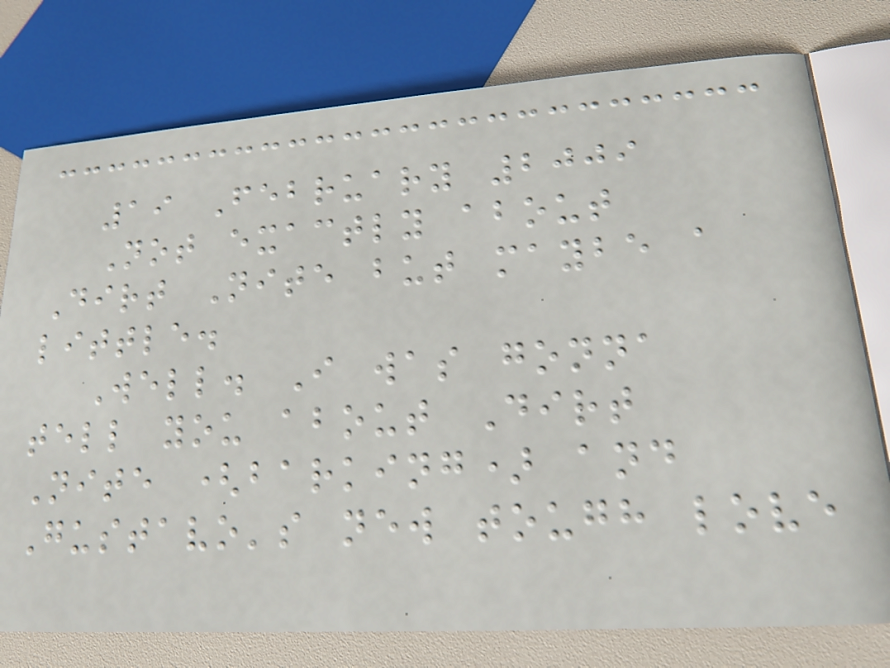19 February 2009
Not exactly about
Dirt Nite but maybe a
little.
Well. I was gonna
tell you about Dirt
Nite (barking) and
Gustavo's new tough love
